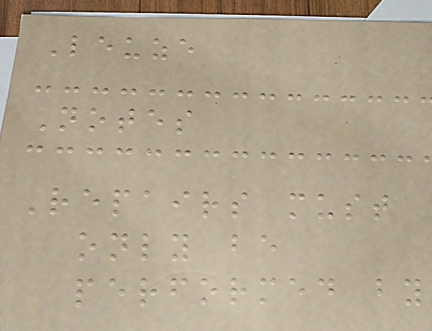Leuze
Notes
Repairs must
only be
performed by
